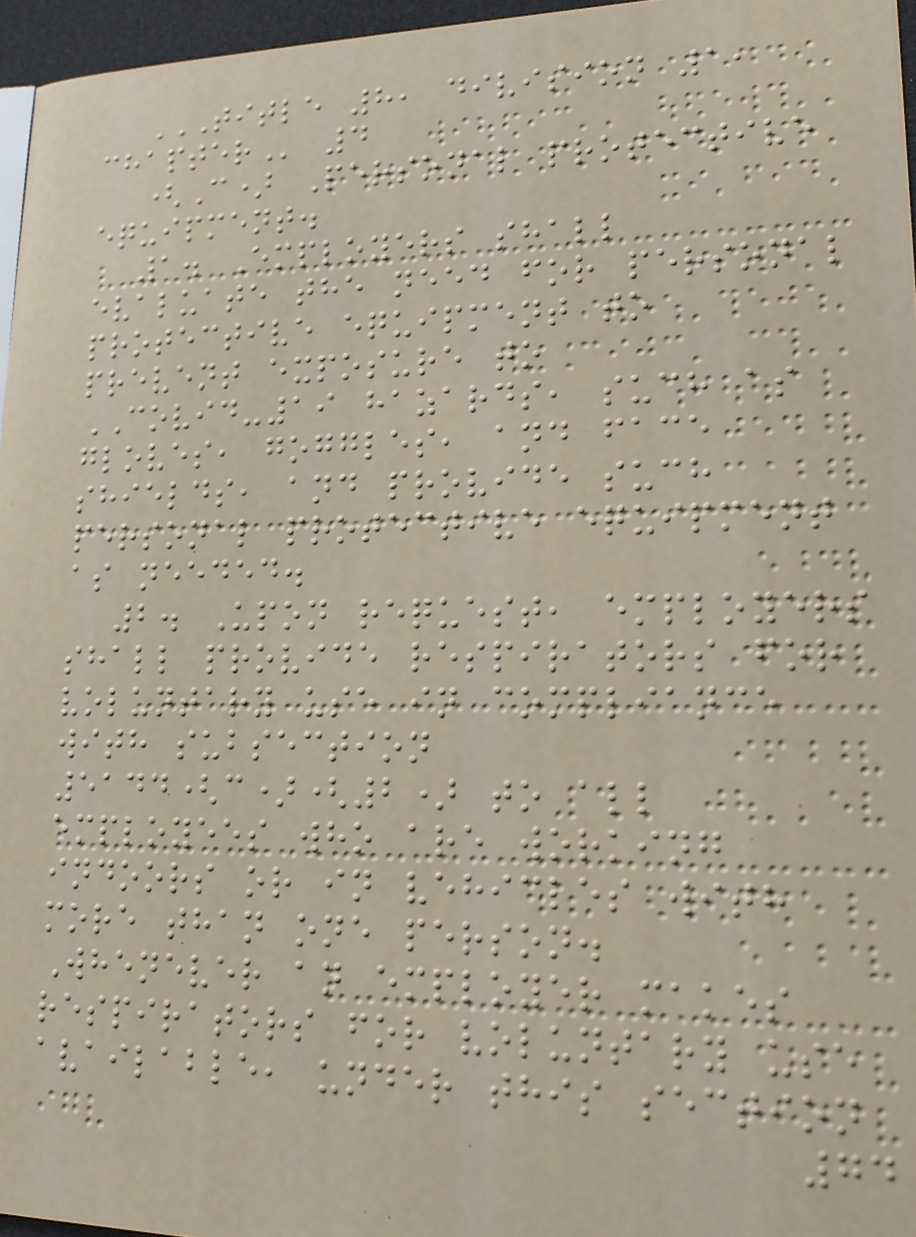TITLE 8, DIVISION 1,
CHAPTER 4
(C) Personal protective
equipment.
1. Employers shall
evaluate the need for personal
protective equipment to
prevent exposure to
COVID-19 hazards, such as
gloves, goggles, and face
shields, and provide such
personal protective equipment
as needed.
2. Upon request, employers
shall provide respirators for
voluntary use in compliance
with subsection
5144(c)(2) to all
employees who are working
indoors or in vehicles with
more than one person.
Whenever an employer makes
respirators for voluntary use
available, under this section
74
